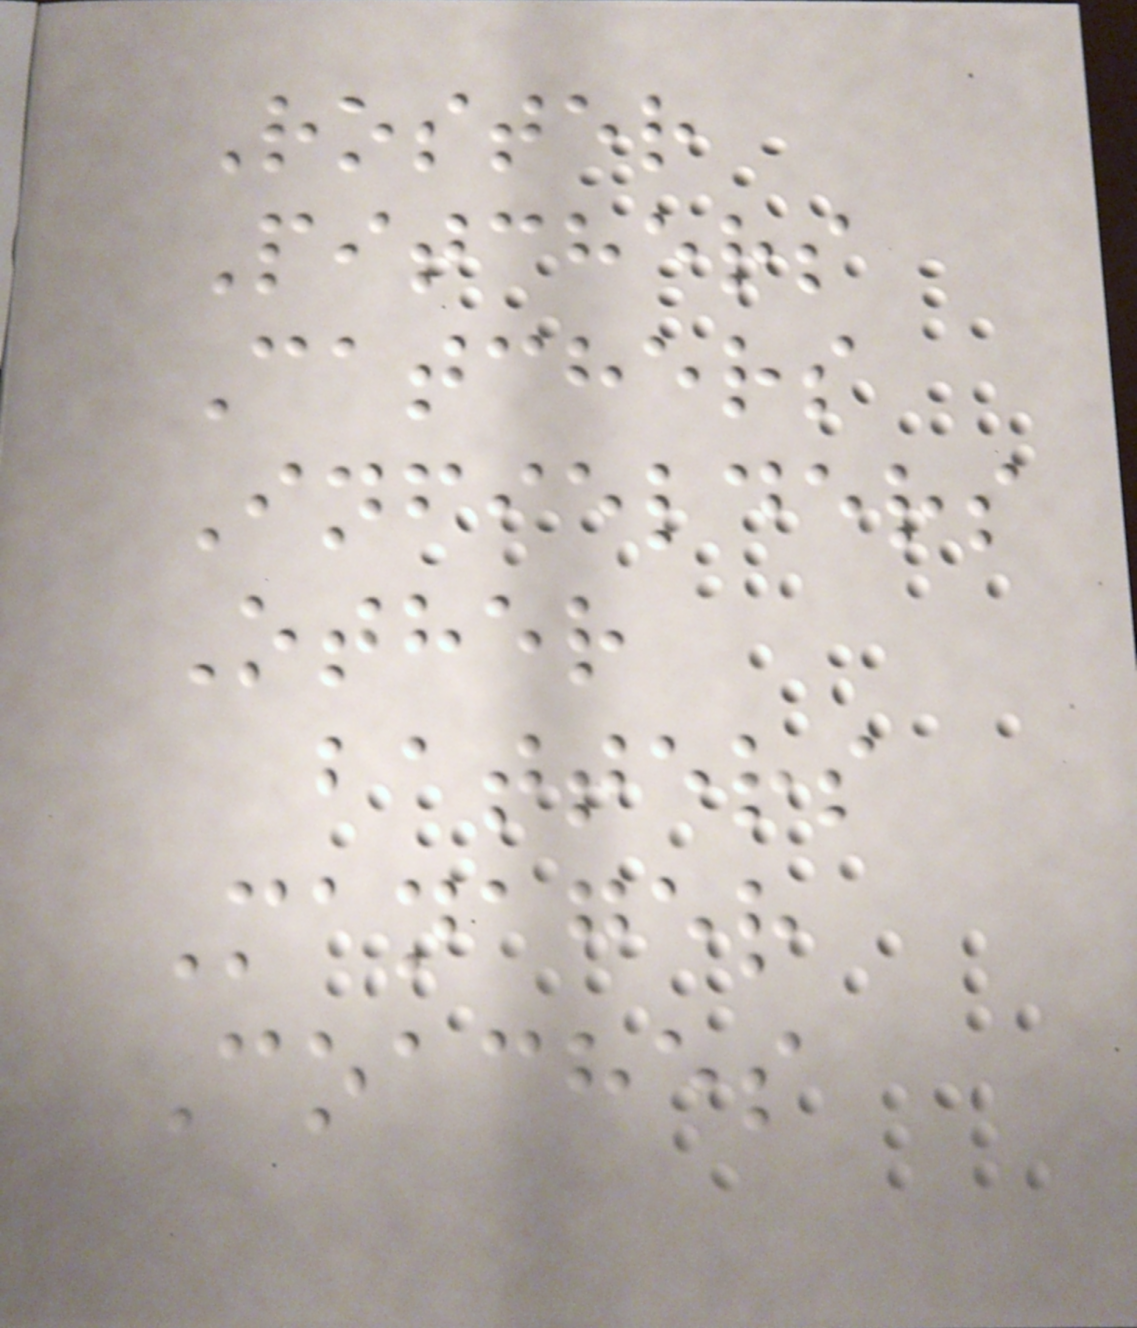Roster
Pitchers
Catchers
Infielders
Other
batters
Manager
Coaches
